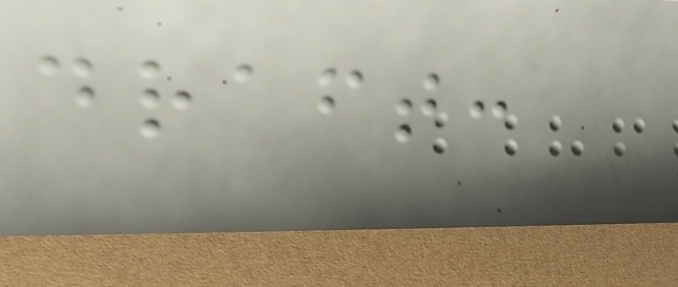draft:
